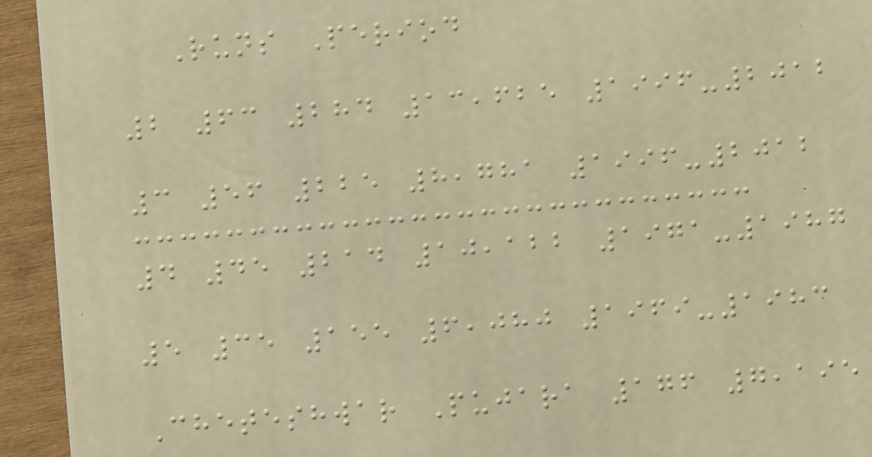Runs Period
2 63 284 13,625 1996-2012
3 56 225 8,781 1996-2012
4 45 214 10,122 1971-1987
5 35 155 6,080 1969-1983
Cheteshwar Pujara 176 7,195
